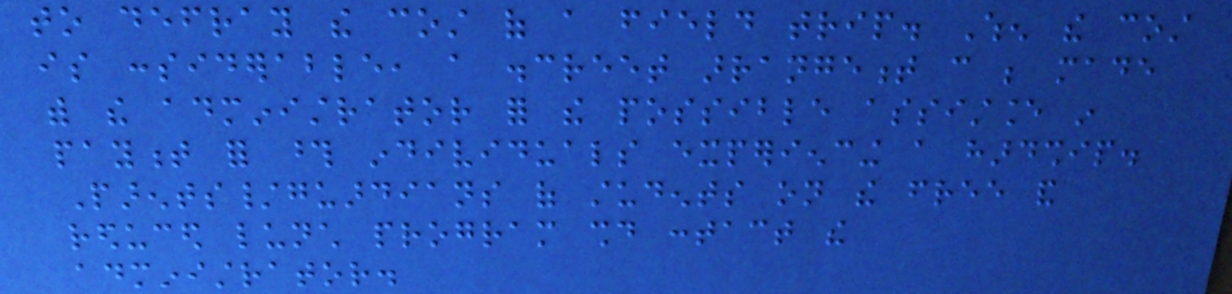to defray the cost of a field trip. When the cost
is considerable, a discreet arrangement can be made
with the administrator for the possible assistance in
payment for those individuals experiencing a hardship.
Parents/guardians of students on the free and
reduced lunch program should contact the
administrator.
